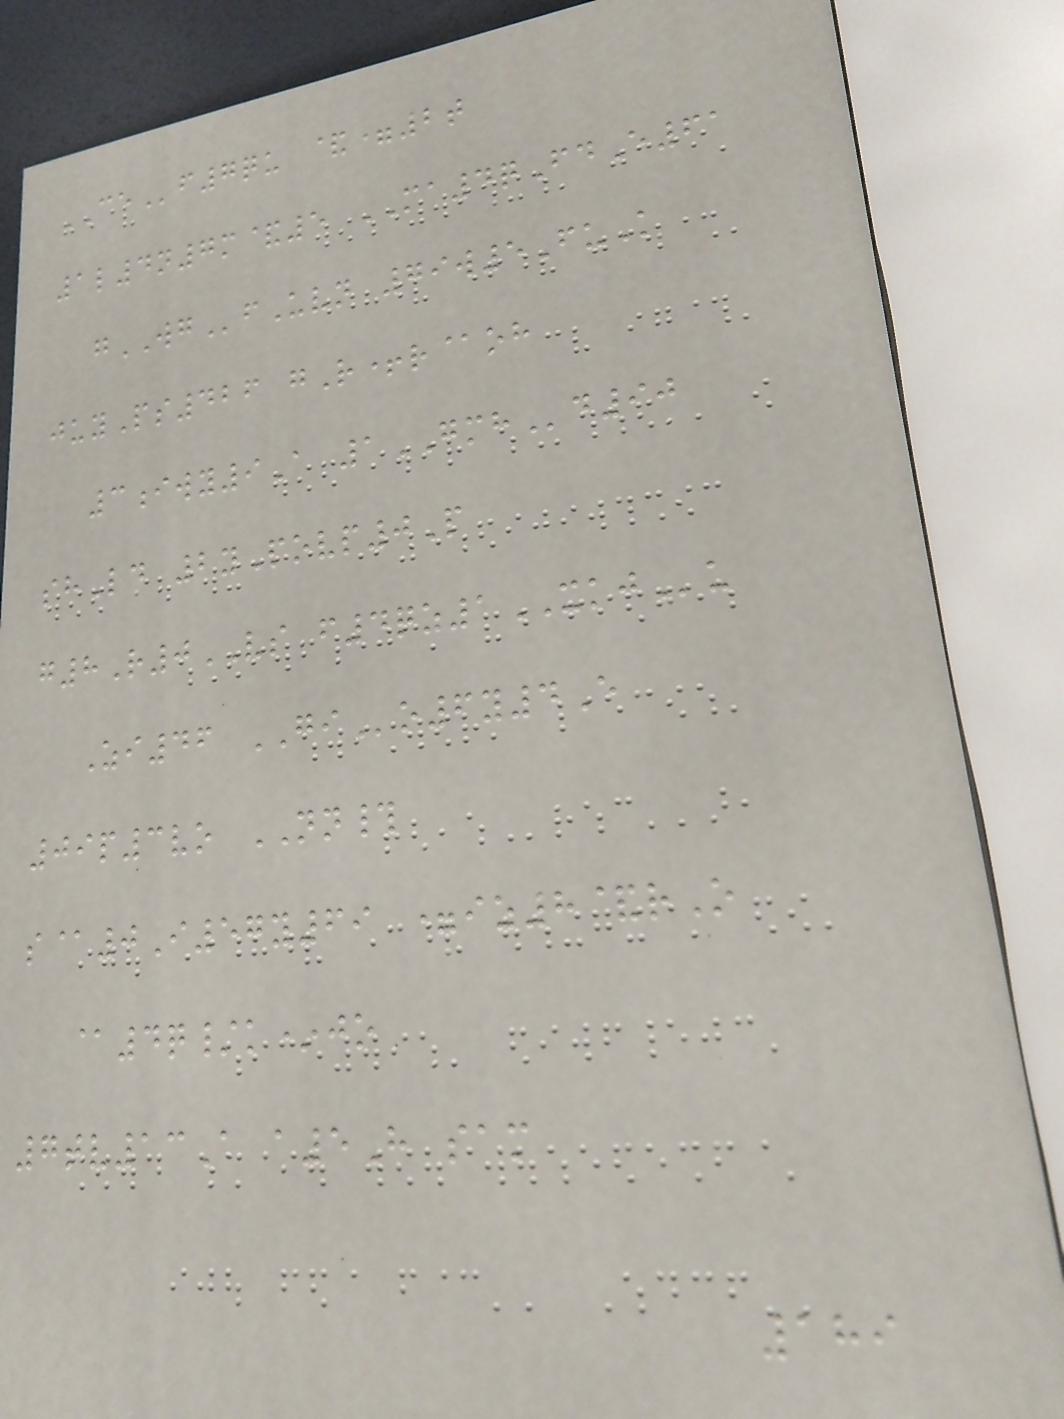CEf7qu &=2t
1l4n7m&5 MA4qFdE61
gWGfUvn 79w5FuK
juyPs426 gR+r@oh
3iwy9A 1GMHd90
shLd 2yPovp0P
g8R0VS f4qz1XKJu
Zi46 GIo6y4E
09p3vo NN#
s@0I57y69 =iz8&rO
@4q/k*jo
7tv13A a5H sam
189
